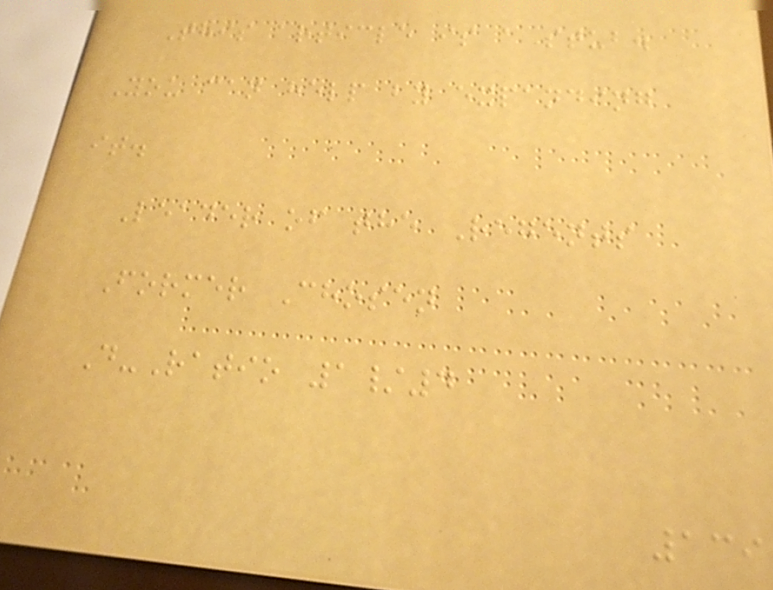This article is a stub.
You can help by expanding
it.
Leader of the Regents
Former Chosen
D-Ratio 1/4
139
